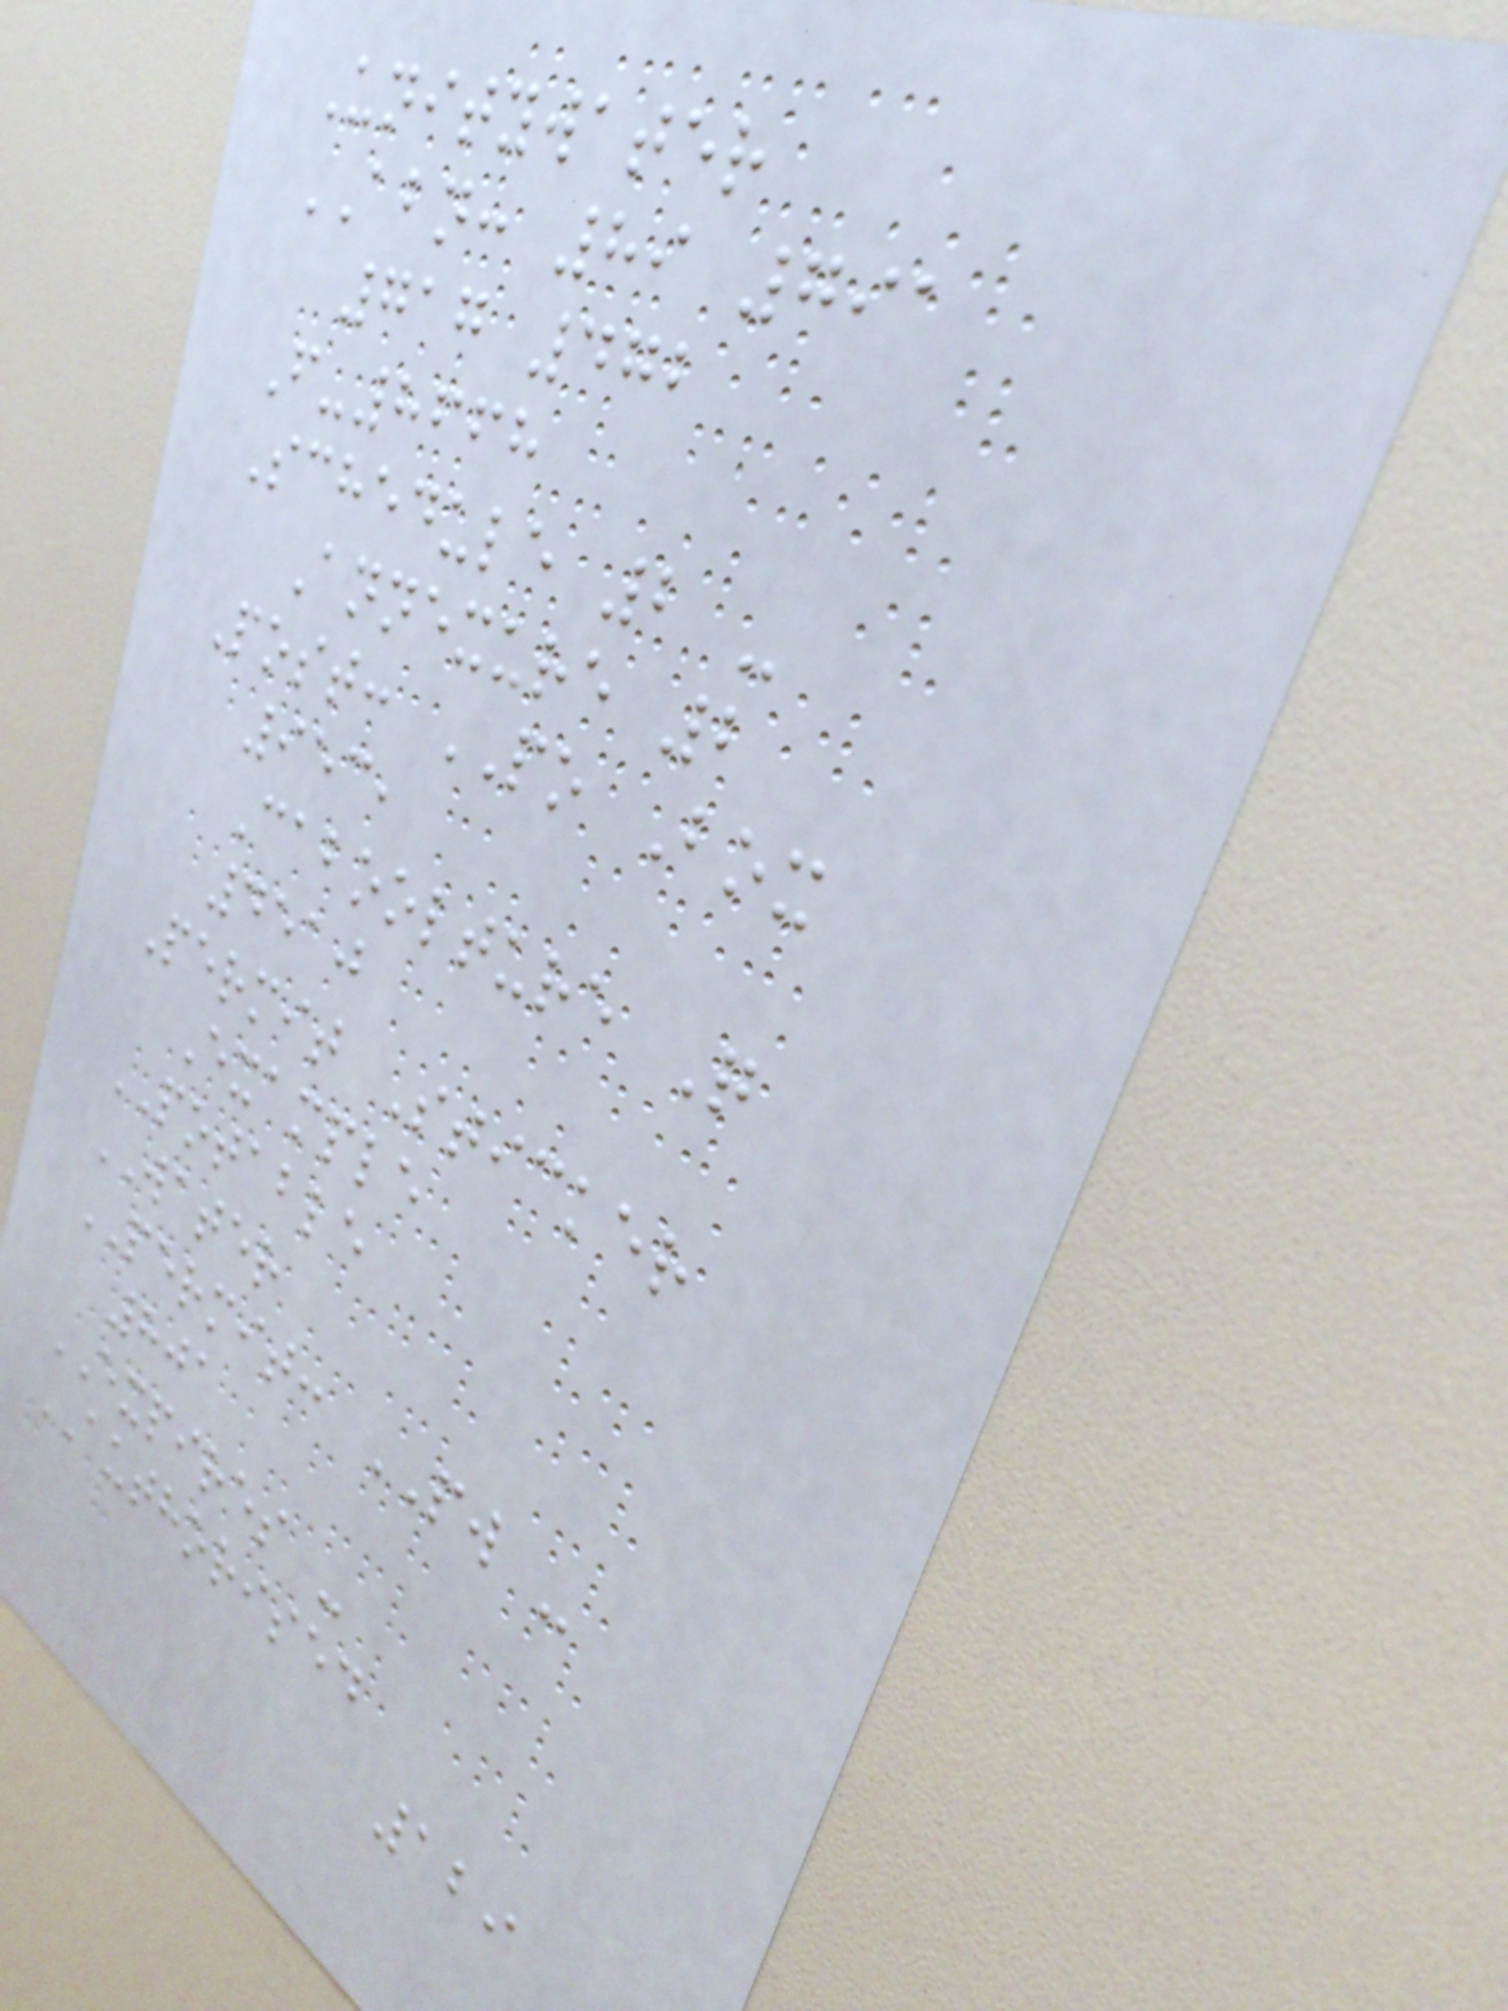Unitywater
ABN: 89 791
717 472
F-8668
Schedule 2 -
Annexure 2
Post: PO Box
953,
Caboolture Q
4510
Permit Sticker
Example
POTABLE
WATER
PERMIT: PW -
801
EXPIRES -
AUTHORISED
129
